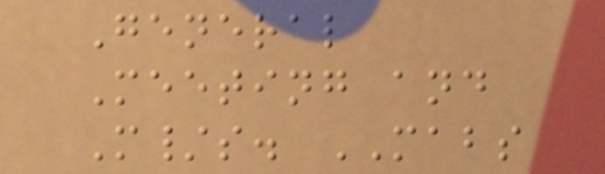General
Meeting and
M/s. MABS
